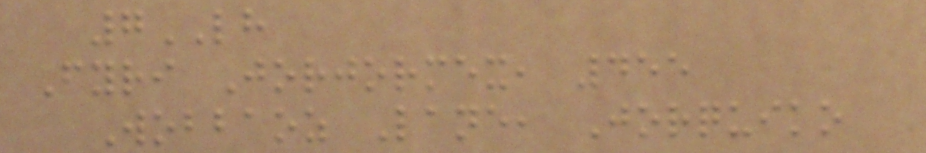7LH
Fyri Jorjormex, 455
Wobbaoz Lane, Jorquiko
